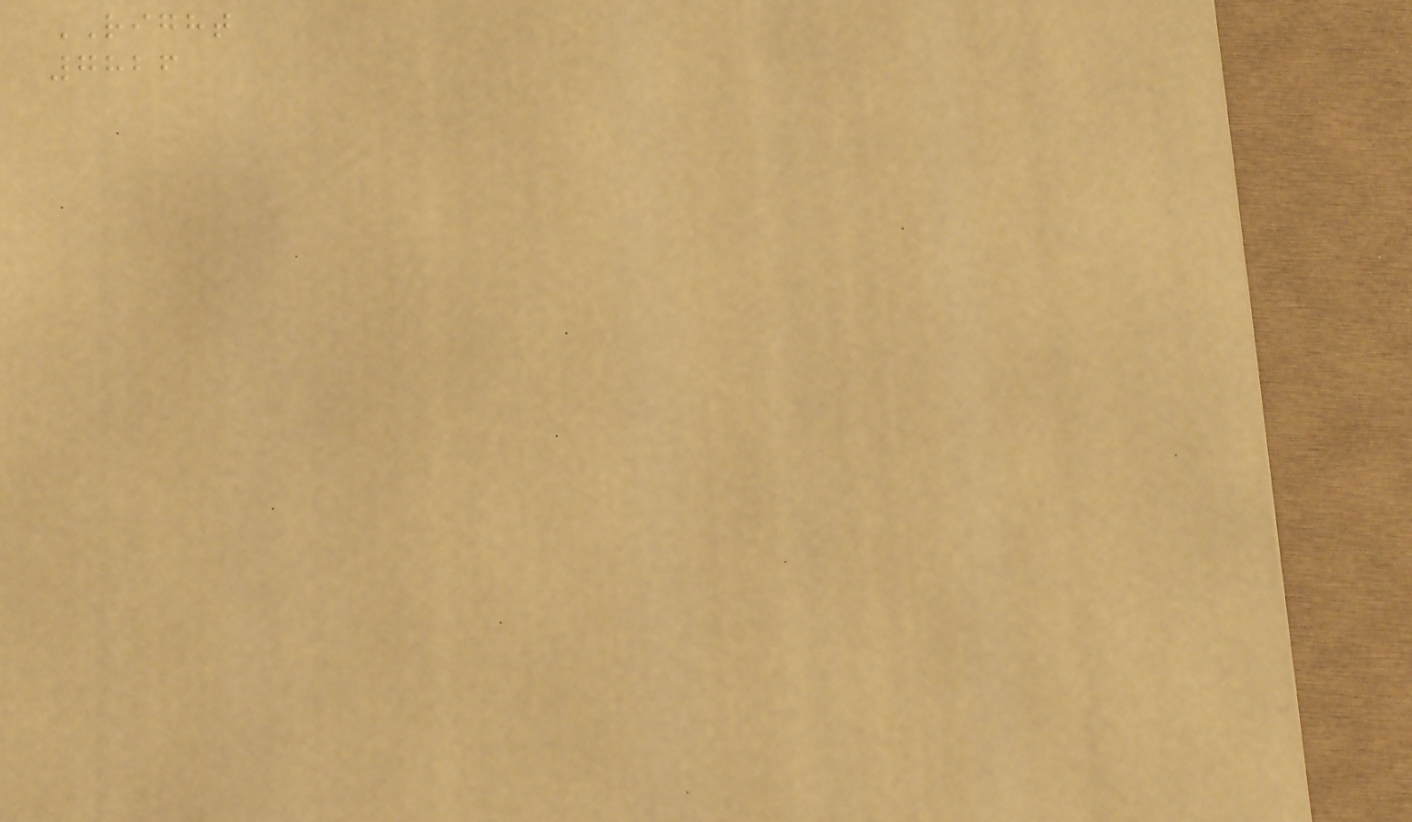RIGHT
7826
